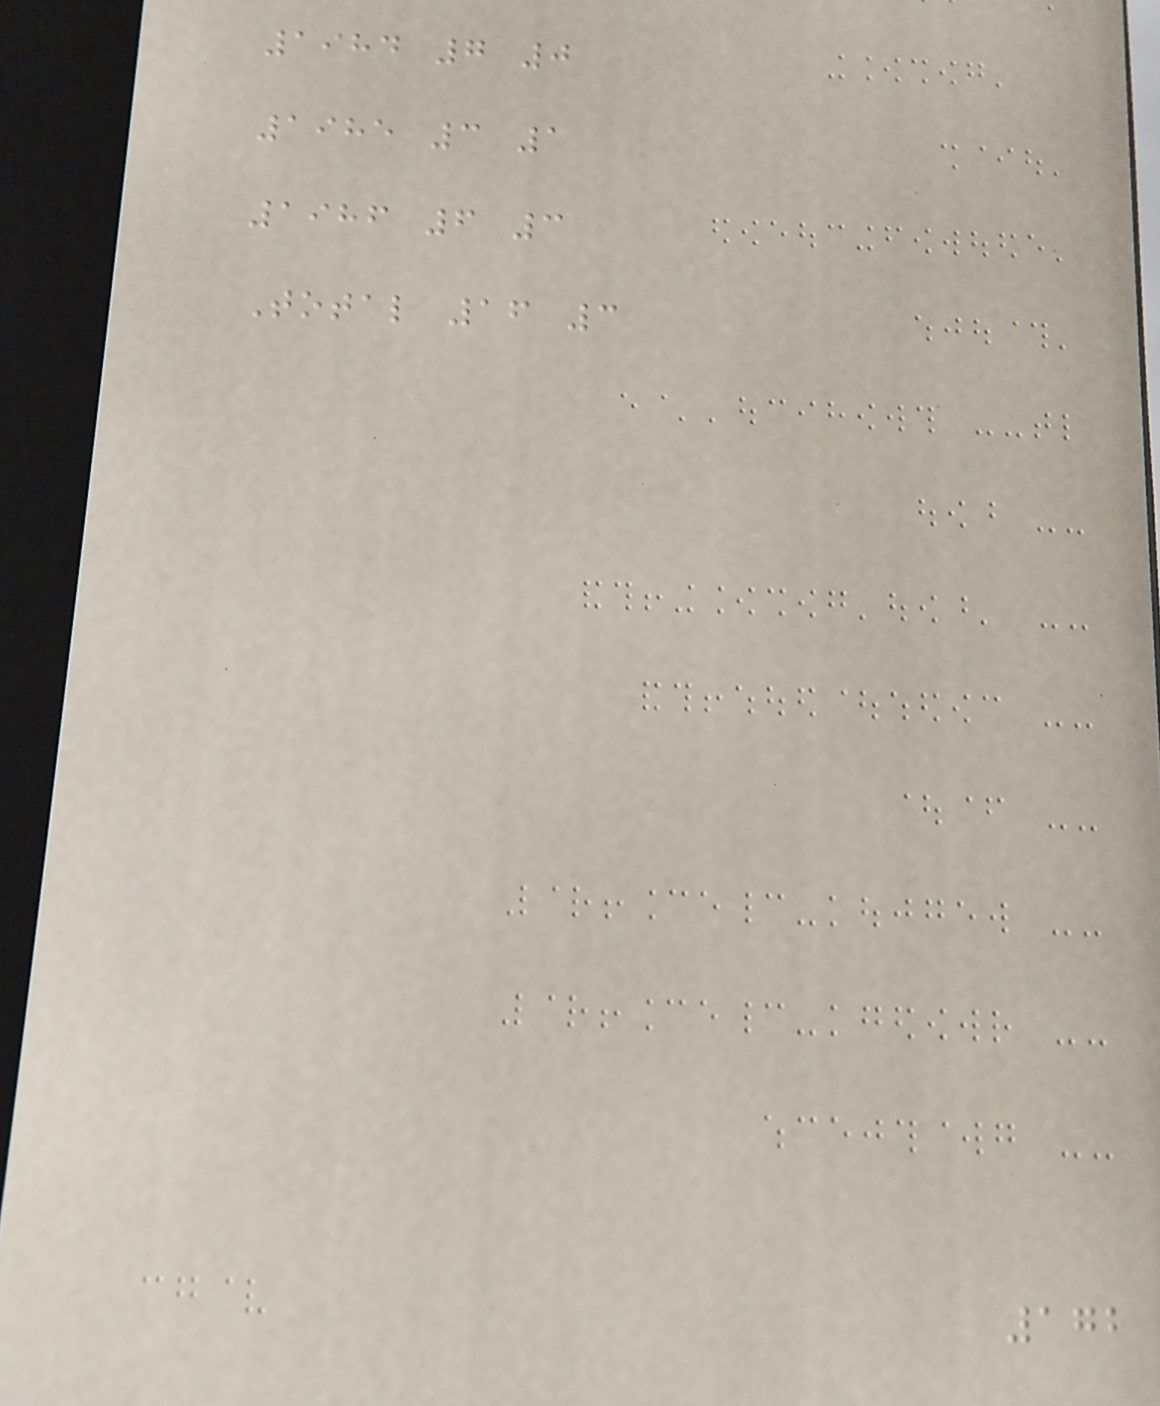1984 7 0
1985 3 1
1986 6 3
Total 16 3
172
